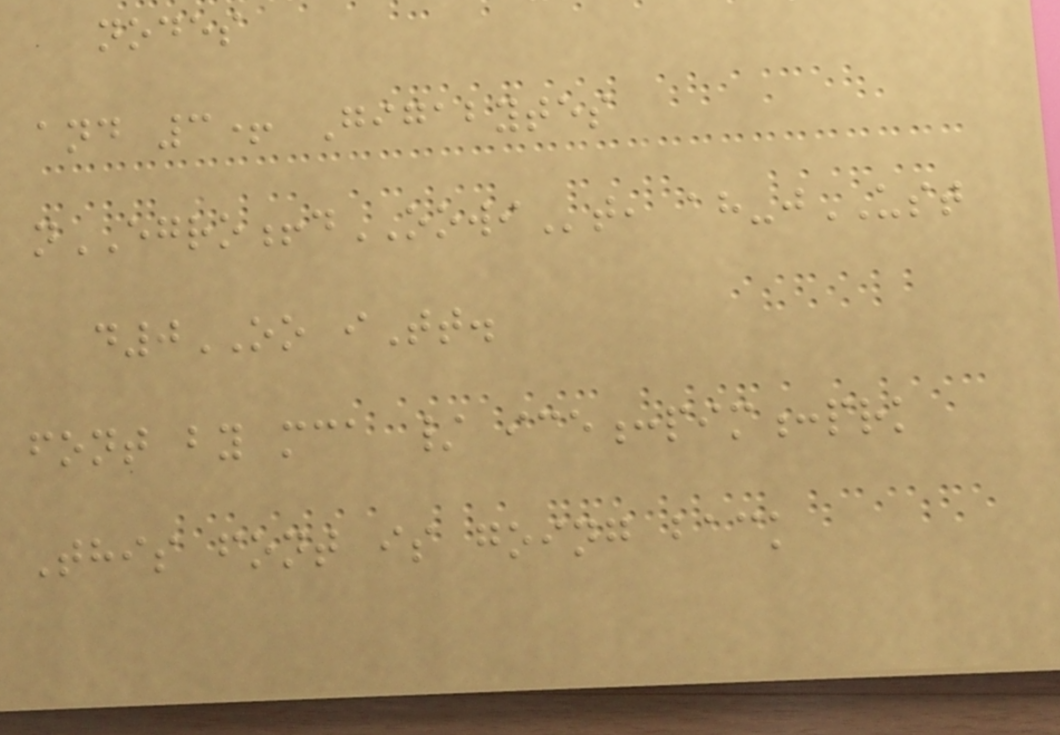nodes
and 3+ Gigabytes
nEGRO!dOOWIt, ah-jUST
d0OO iTt.
font by mca / ice:pim:prk
This font is going back
